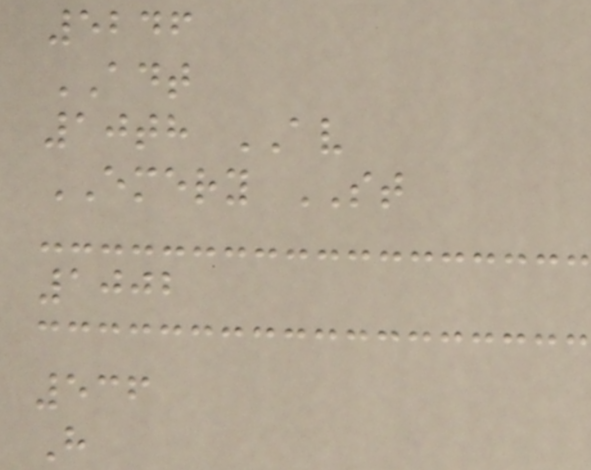5246
ADT
10th AV
EMERY ST
1002
536
H
